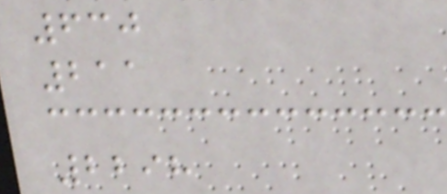630
211
2298
